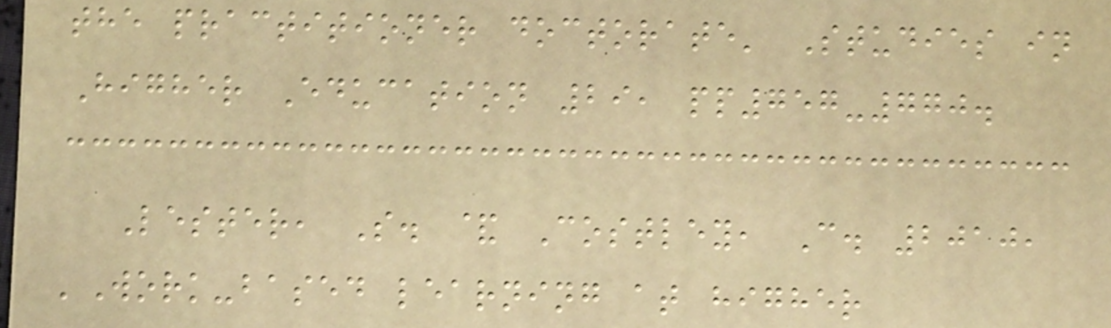the practitioner doctorate' Studies in
Higher Education 29, pp757-770.
Lester, S. & Costley, C. 2010,
'Work-based learning at higher
